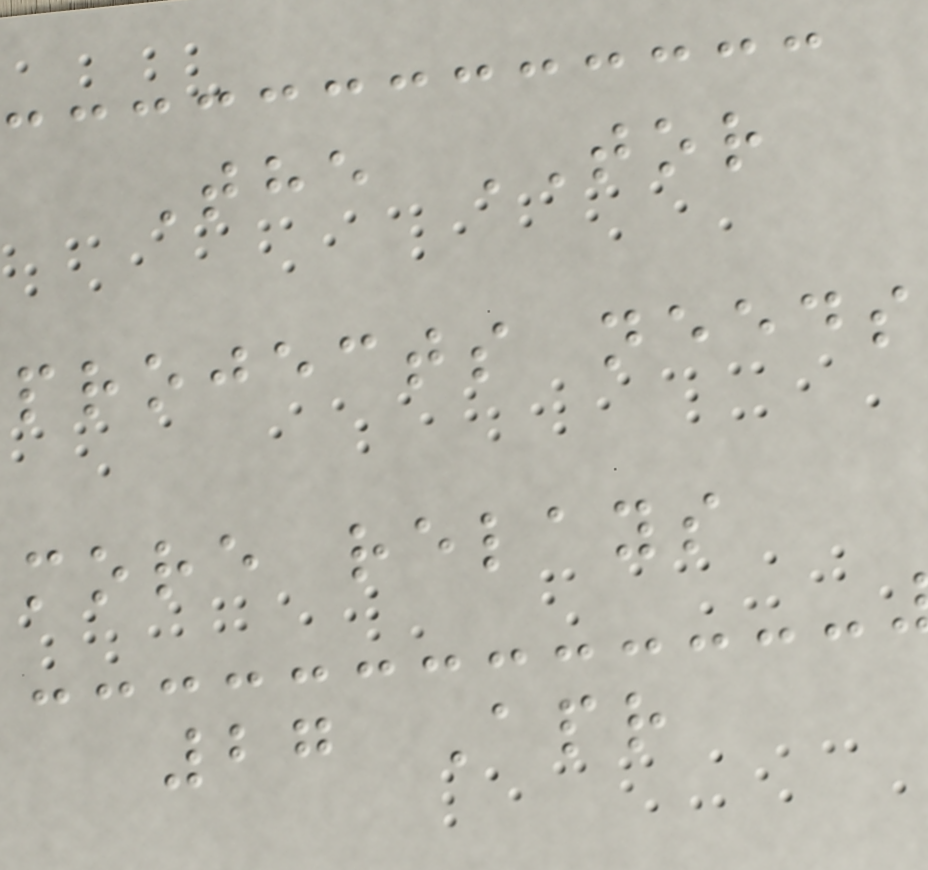The TOR
projects needs
more relays
27 Apr
